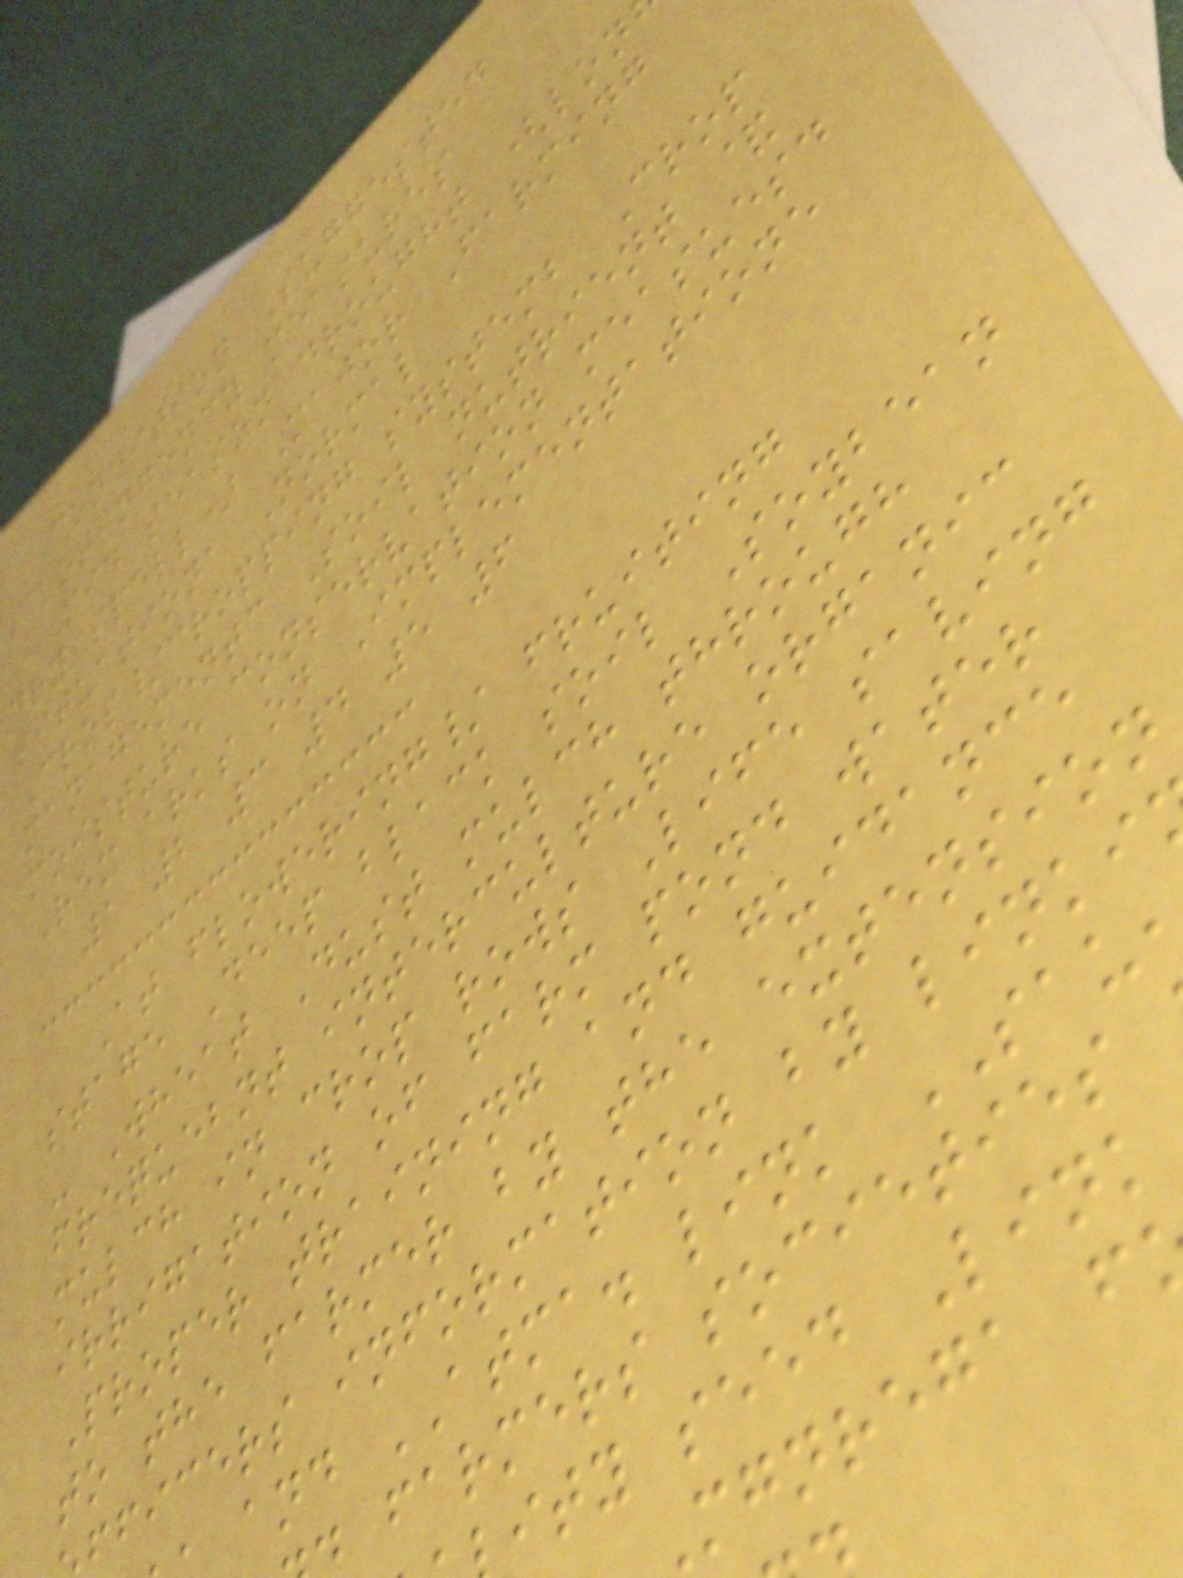Condition Suggested
contingency measures
Mid season drought (lon
dry spell) Major Farming
situationa Normal
Crop/cropping systemb Crop
managementc Soil nutrient &
moisture conservation measuesd
Rem arks on Implementatione
1 2 3 4 5 6
At flowering/ fruiting
stage Deep black soil Soybean
- Wheat Dust mulch through
frequebnt interculture organic
mulch in crop rows Life saving
irrigation of farm pond water
Proper training and guidance
to the farmer by the extension
ficers information by linki
and ATMA. link SAU
farmers societies
ity seed Link
mgnrega f
